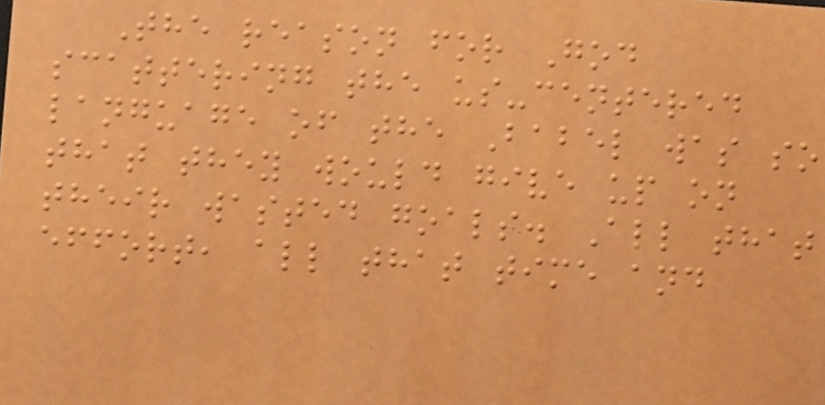The reason for God
scattering the us-centered
language of the Babel was so
that they would give up on
their wasted goals. All that
effort, all that time and
